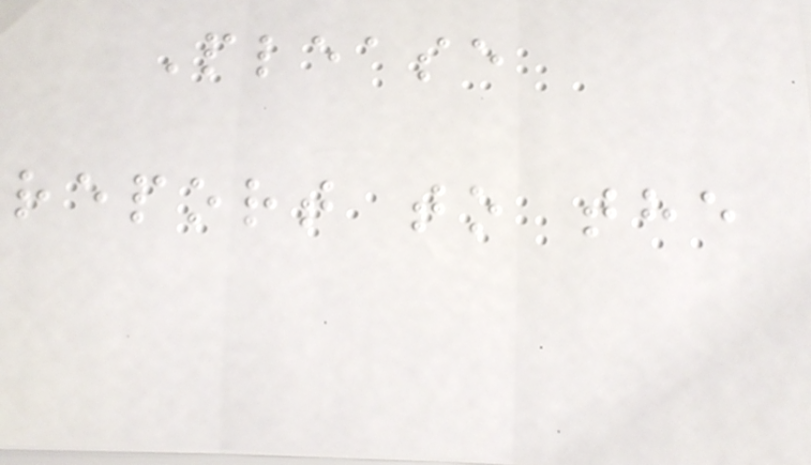Please
report to the
